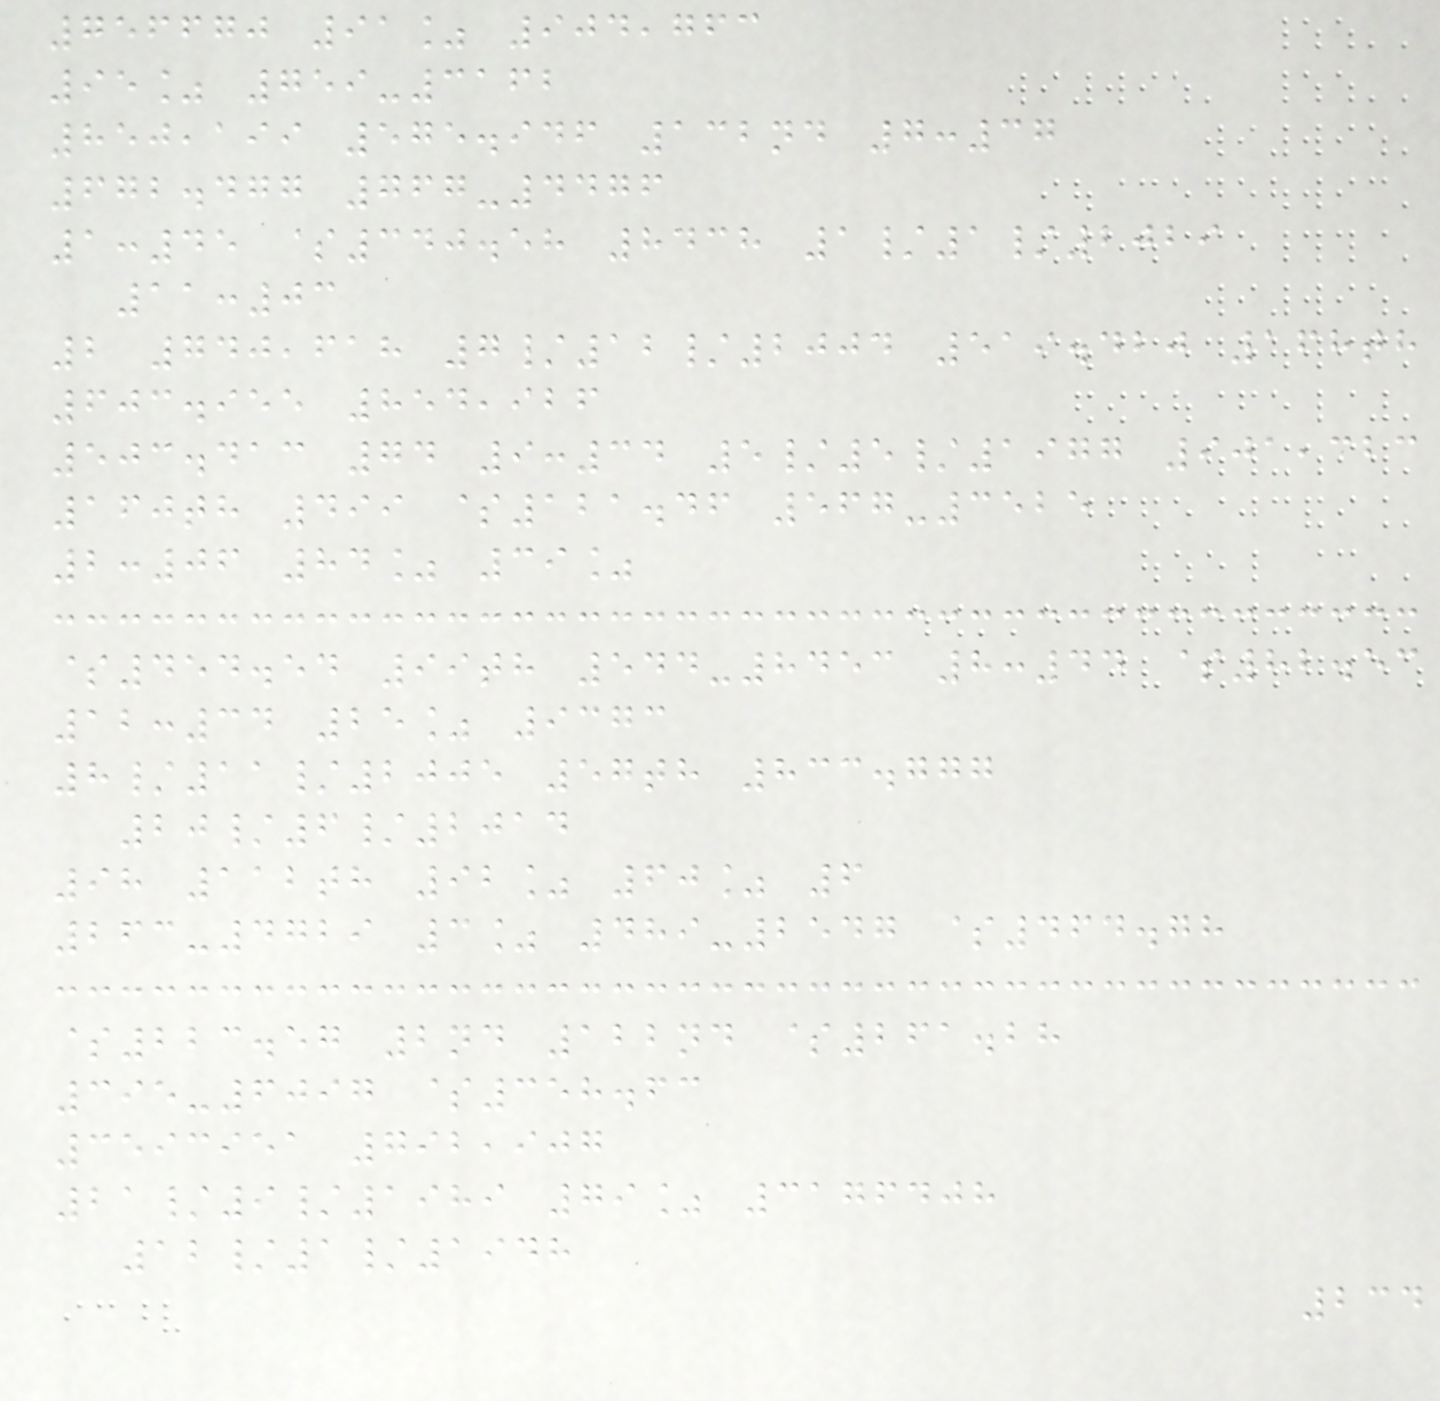756670 91% 904,763
95% 759-3162
850,199 575.946 132nd 7:37
672.477 767-4476
1:45 $340.58 8438 1/1/2029
11:03
2 740,618 7/12/2004 519.420 168th
603.955 854,926
503.413 74 9:34 5/5/1977 901,323
160th 499 $121.46 567-3525
2:06 84% 39%
$454.54 99th 544-8453 8:44 $82.53
12:34 25% 9373
8/11/2005 57th 833.777
20/6/2014
98 112th 92% 60% 6
263-4729 3% 489-2547 $464.78
$223.57 2nd 122nd $261.28
395-6097 $358.63
3593951 792,907
21/9/1989 79% 3176408
12/1/1948
234
